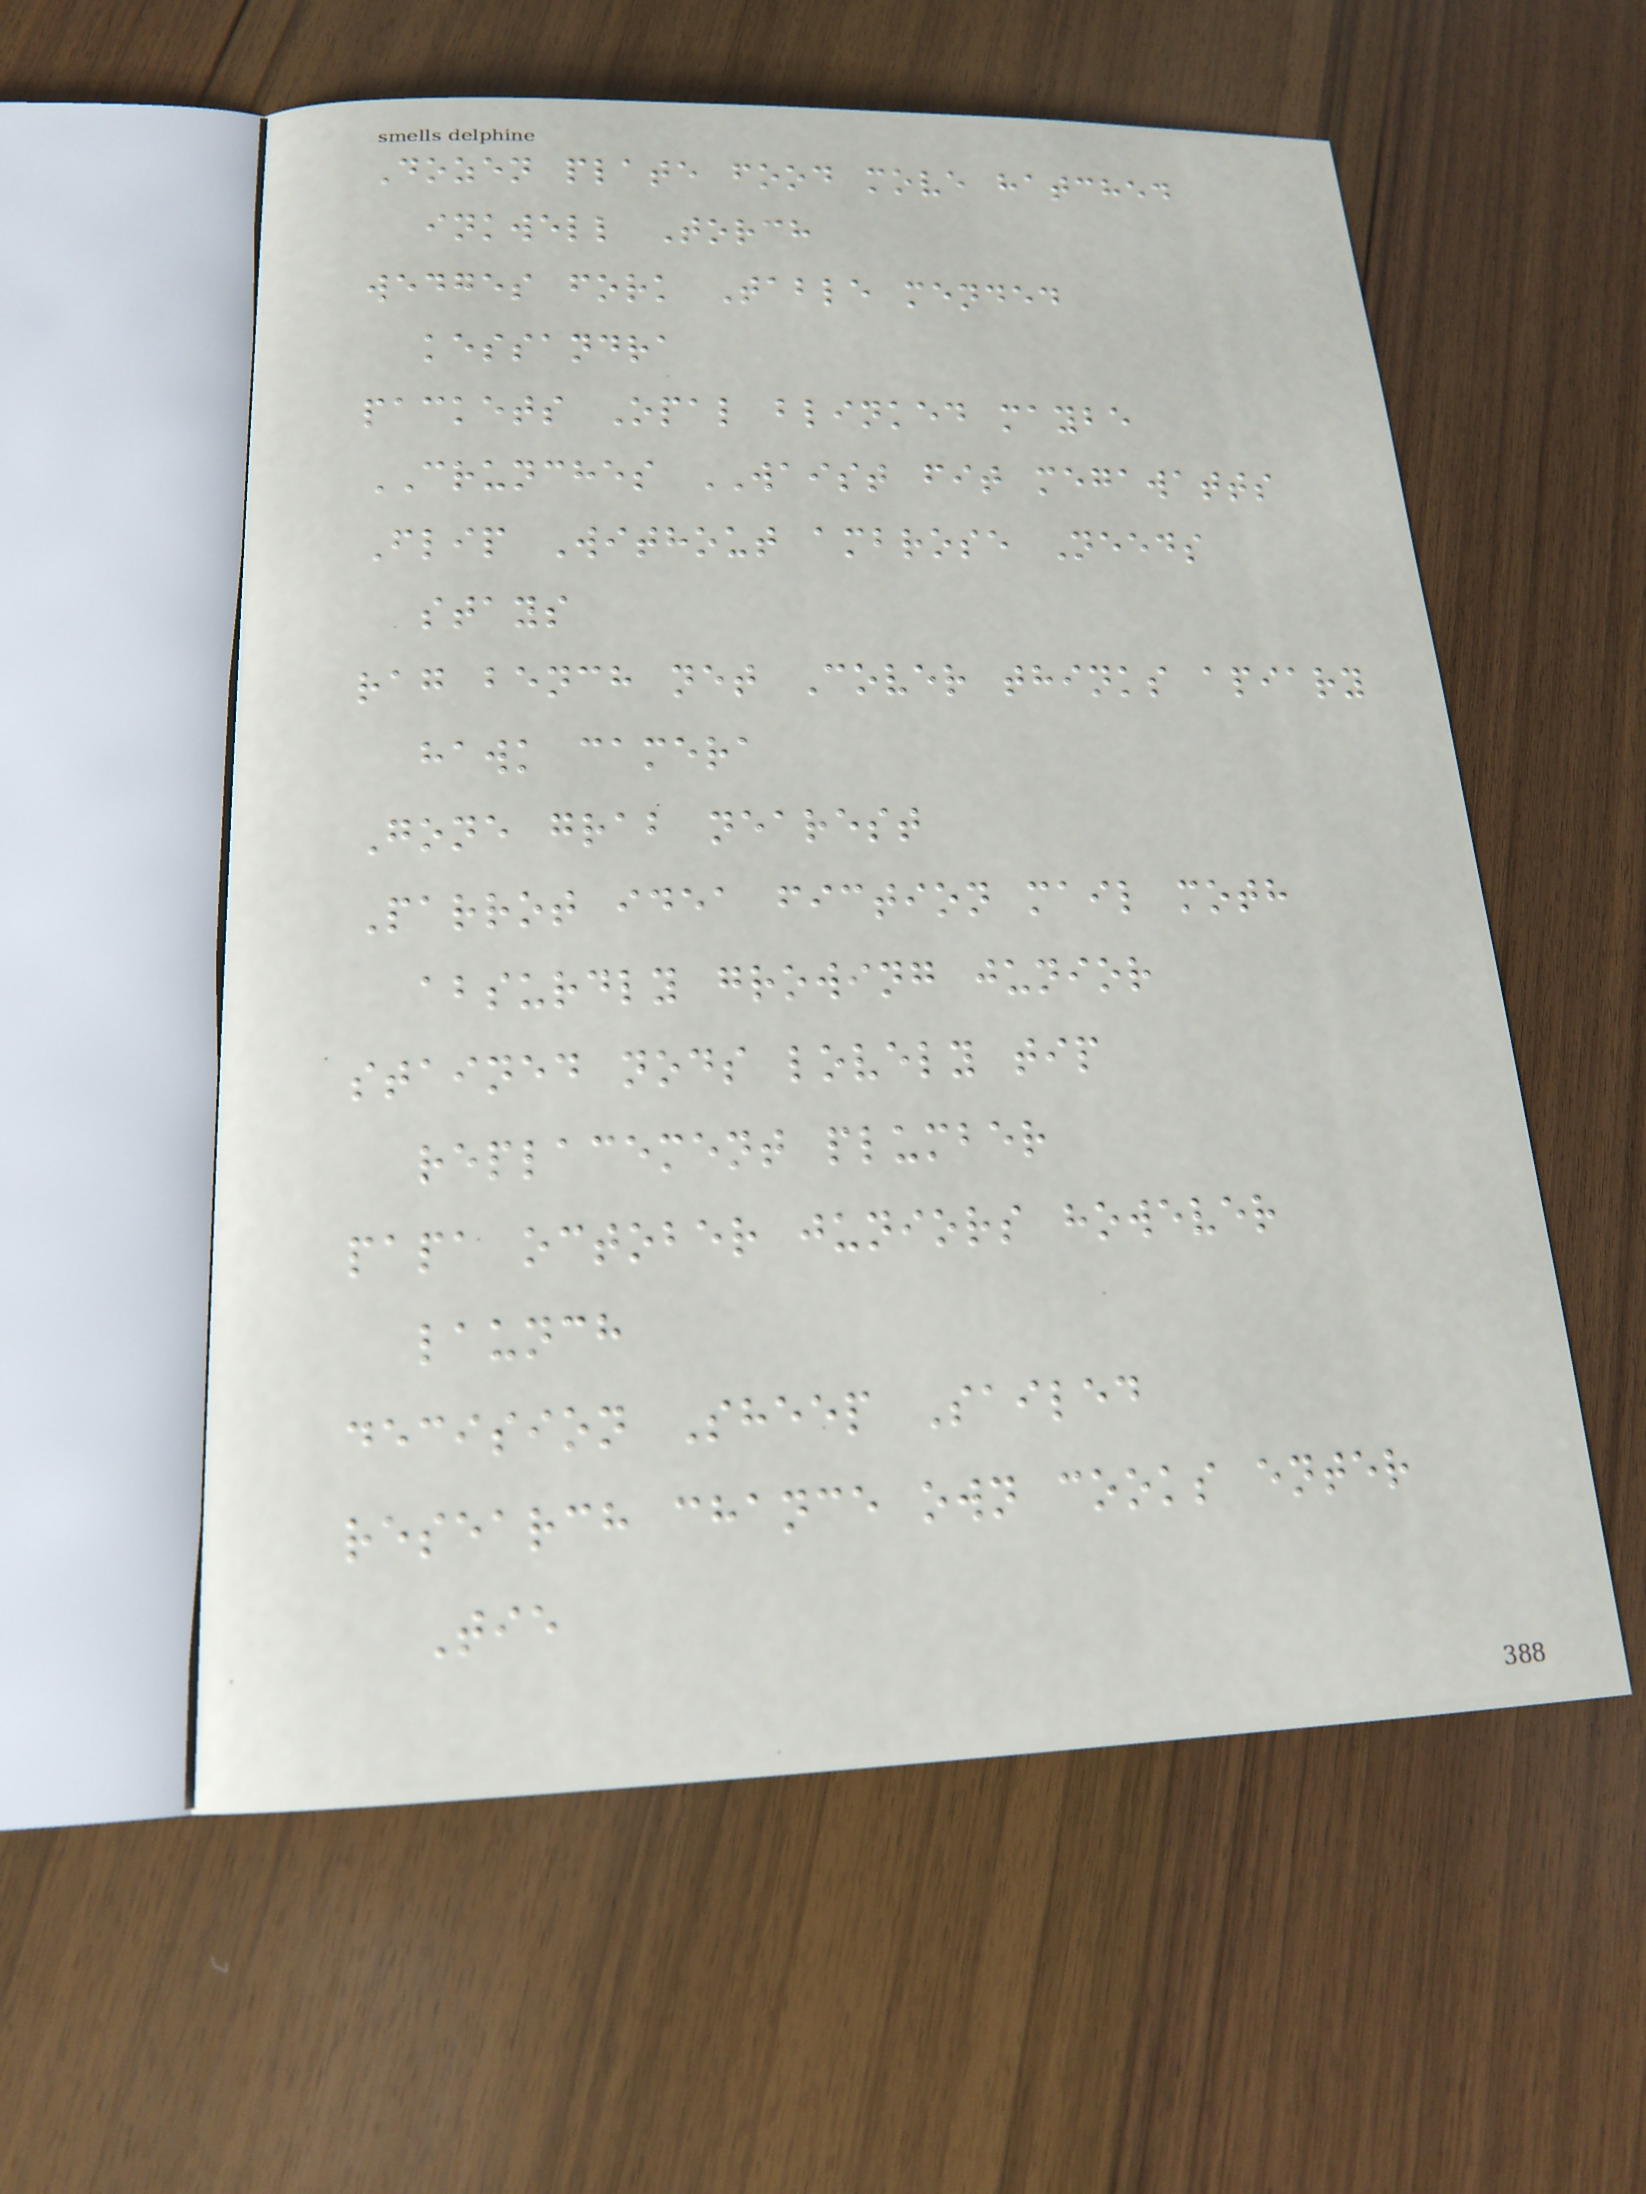Dozen plate food move hatched
inkwell Torch
wedges fork Table mended
kessandra
packets Opal blinked maybe
CRUNCHES WAIST fit megawatts
Flip Without ambrose Needs
stays
rag bench net Cover thinks apiary
hawk camera
Gone grab nearest
Parrot idea fiction mail moth
absurdly growing junior
stained nods lovely tip
replacement plumber
papa october juniors however
launch
decision Sheep Sailed
research chance own cooks enter
Tie
